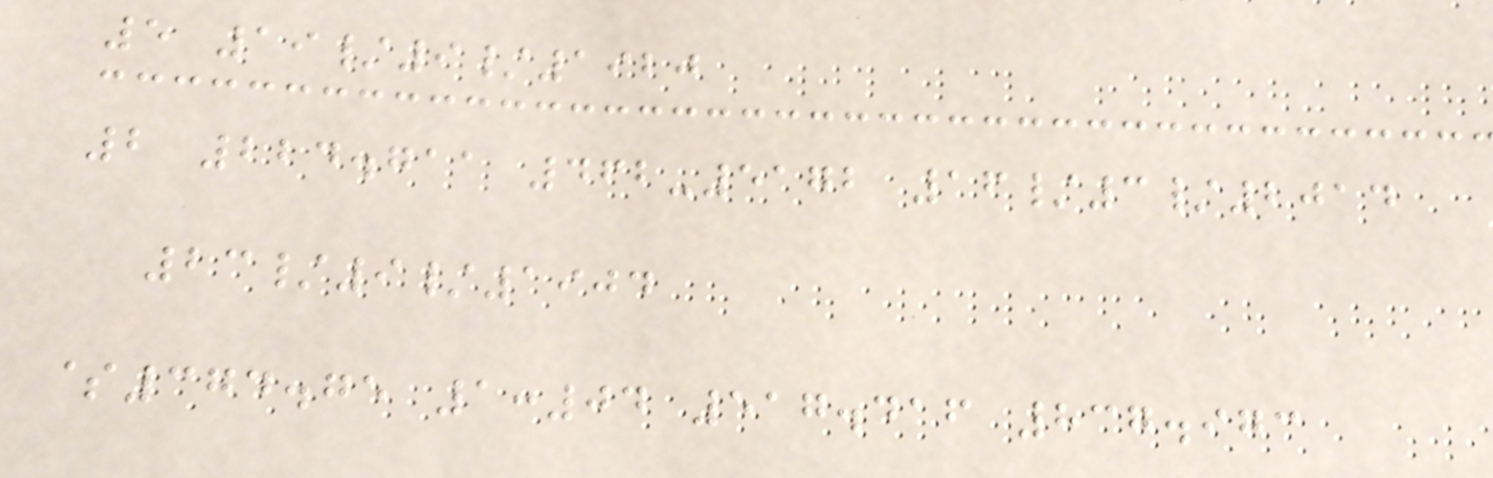5 19/9/1920
2 224.711 462-5172 16/3/2014
23/9/1904
$374.75 1:04 517.416 837.973
